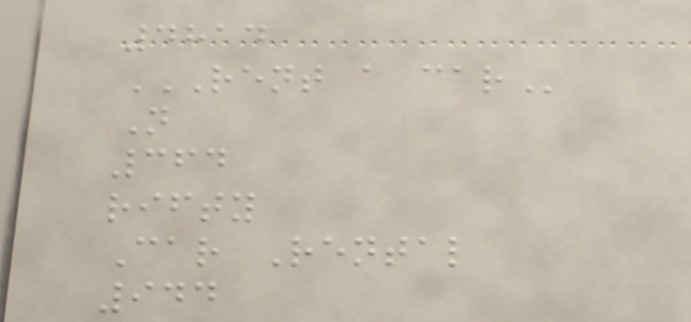4814
RENT A CAR
N
364
rifty
Car Rental
944
